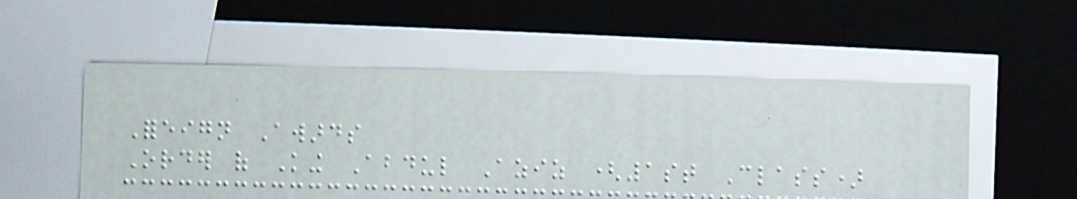Foreign Awards
Order of King Abdul Aziz (1st Class)
